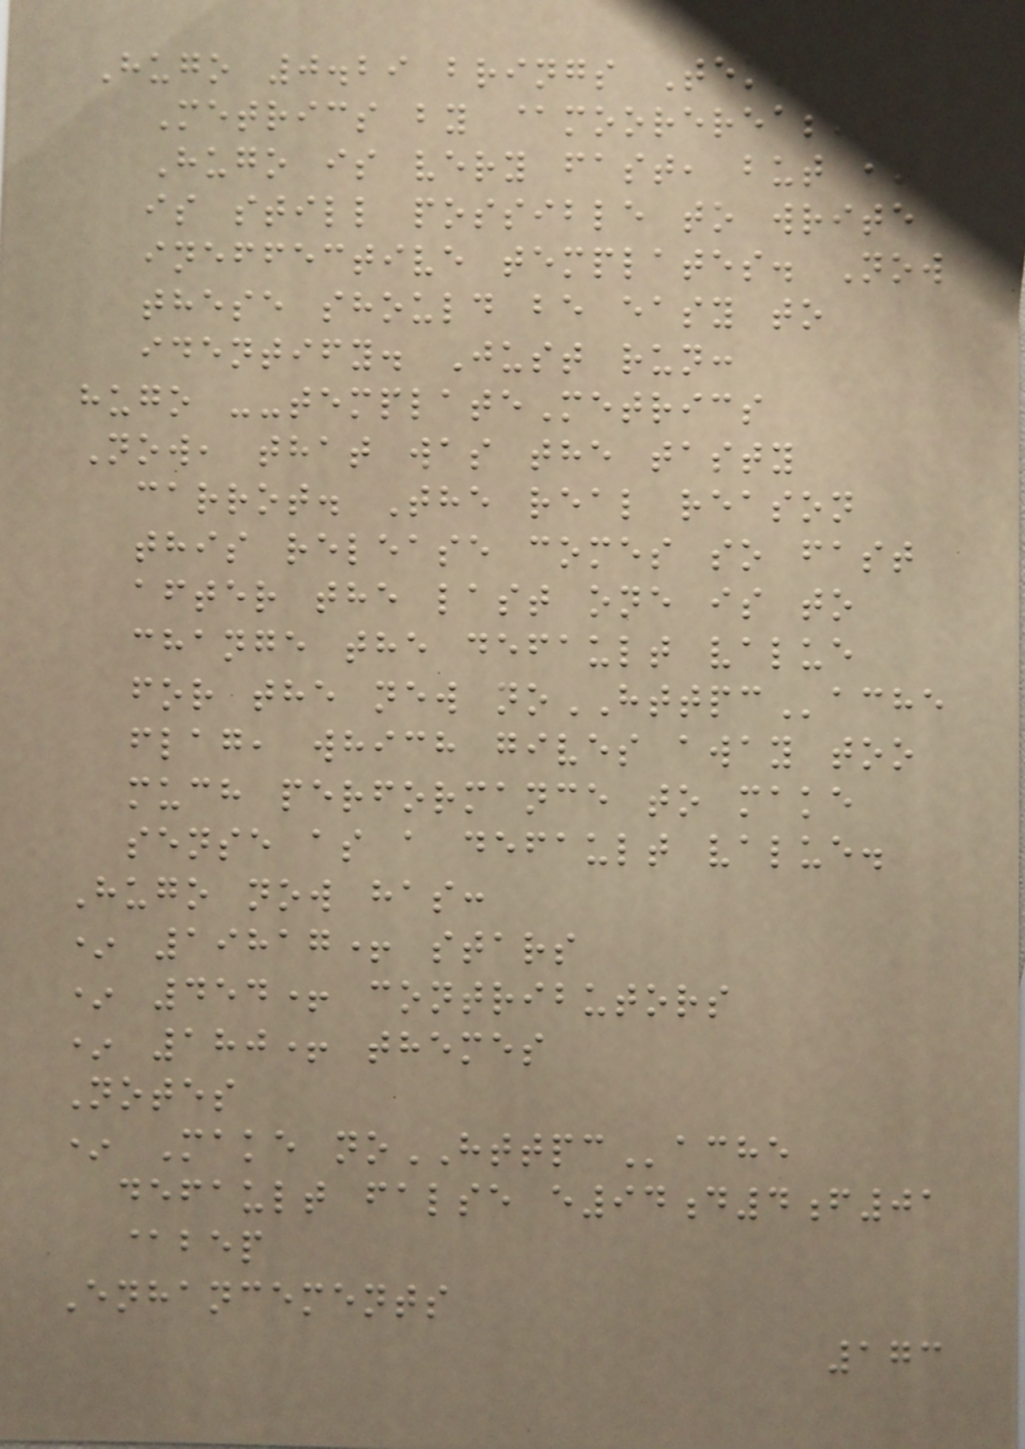Hugo 0.29 brings Template
Metrics by @moorereason.
Hugo is very fast, but it
is still possible to write
ineffective templates. Now
these should be easy to
identify. Just run:
hugo --templateMetrics
Now, that was the tasty
carrot. The real reason
this release comes so fast
after the last one is to
change the default value
for the new noHTTPCache
flag, which gives away too
much performance to make
sense as a default value.
Hugo now has:
* 19817+ stars
* 454+ contributors
* 180+ themes
Notes
* Make noHTTPCache
default false e94d4f01
@bep
Enhancements
173
